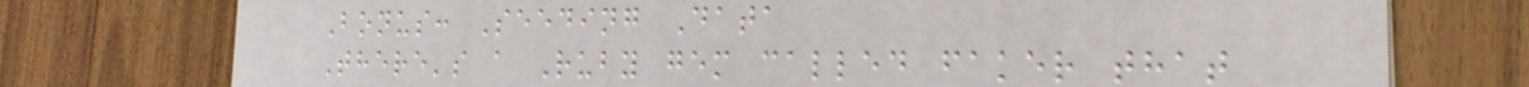Bonus: Seeding Data
There's a Ruby gem called faker that
